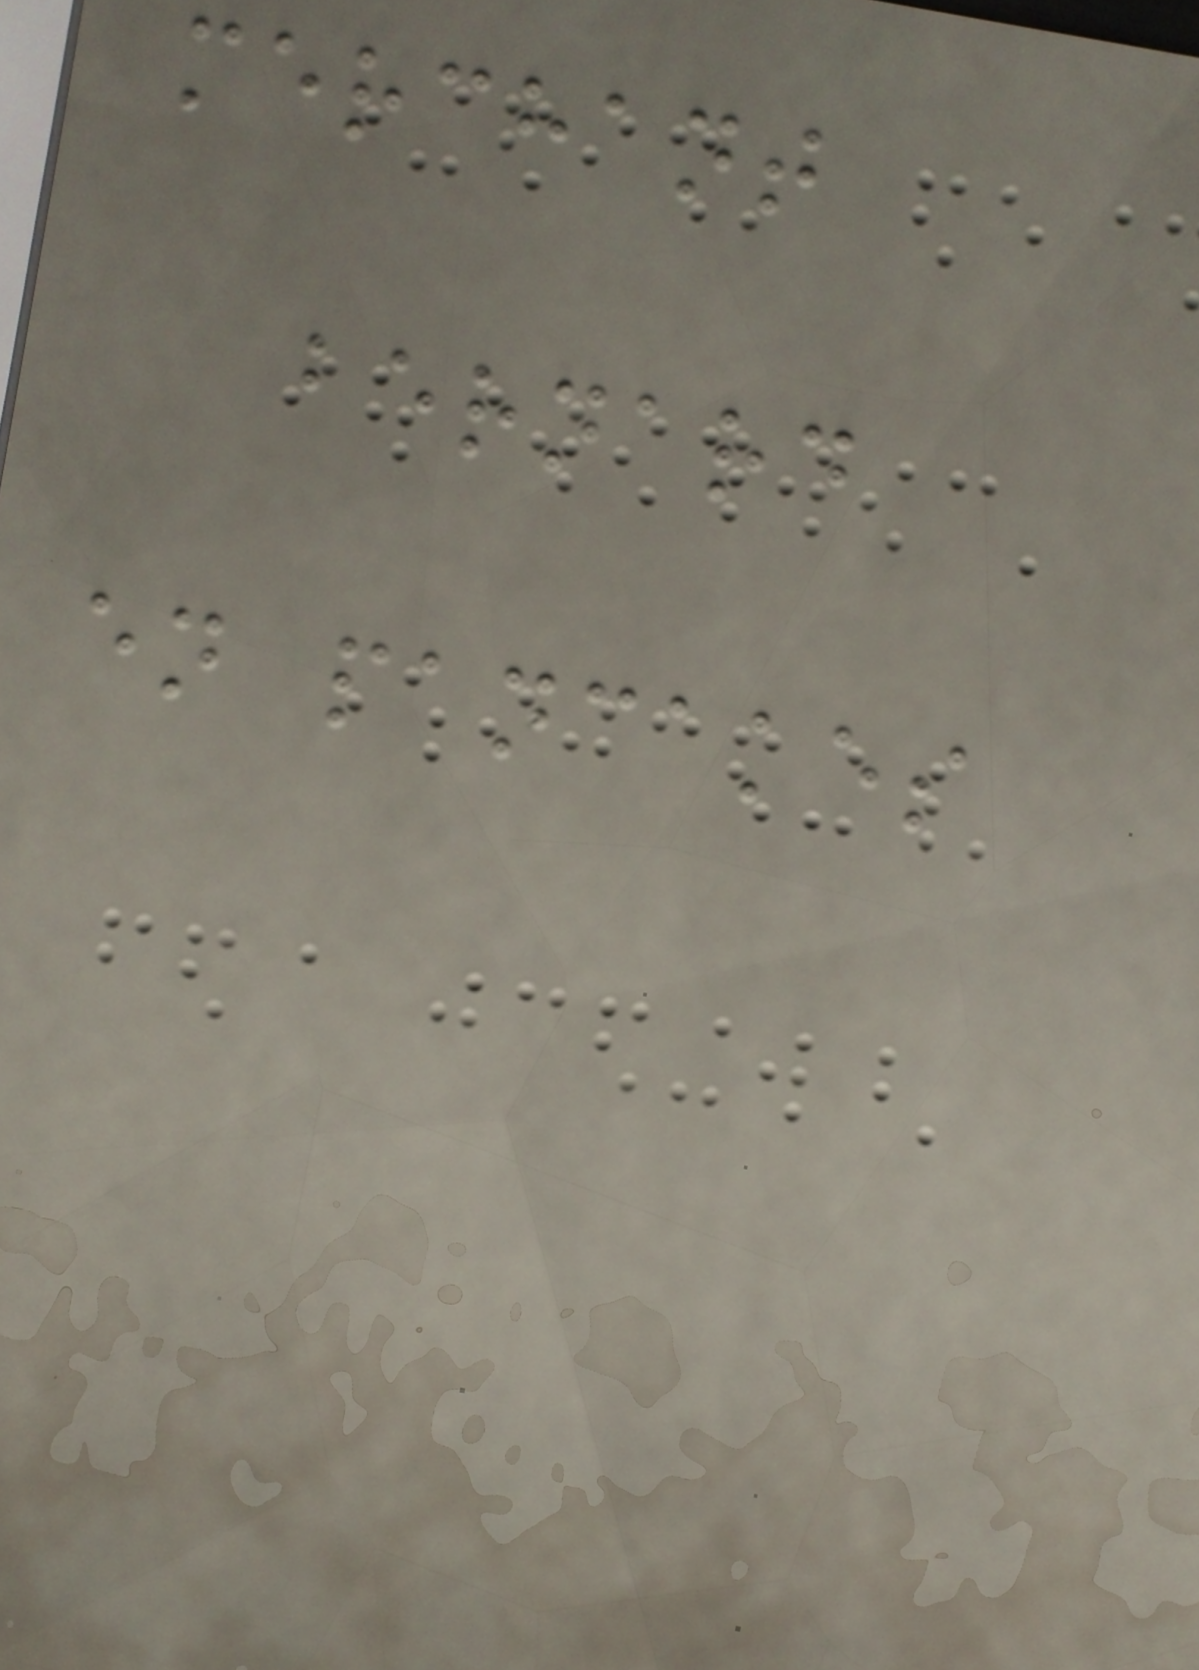merchant
bernard
en pancakes
